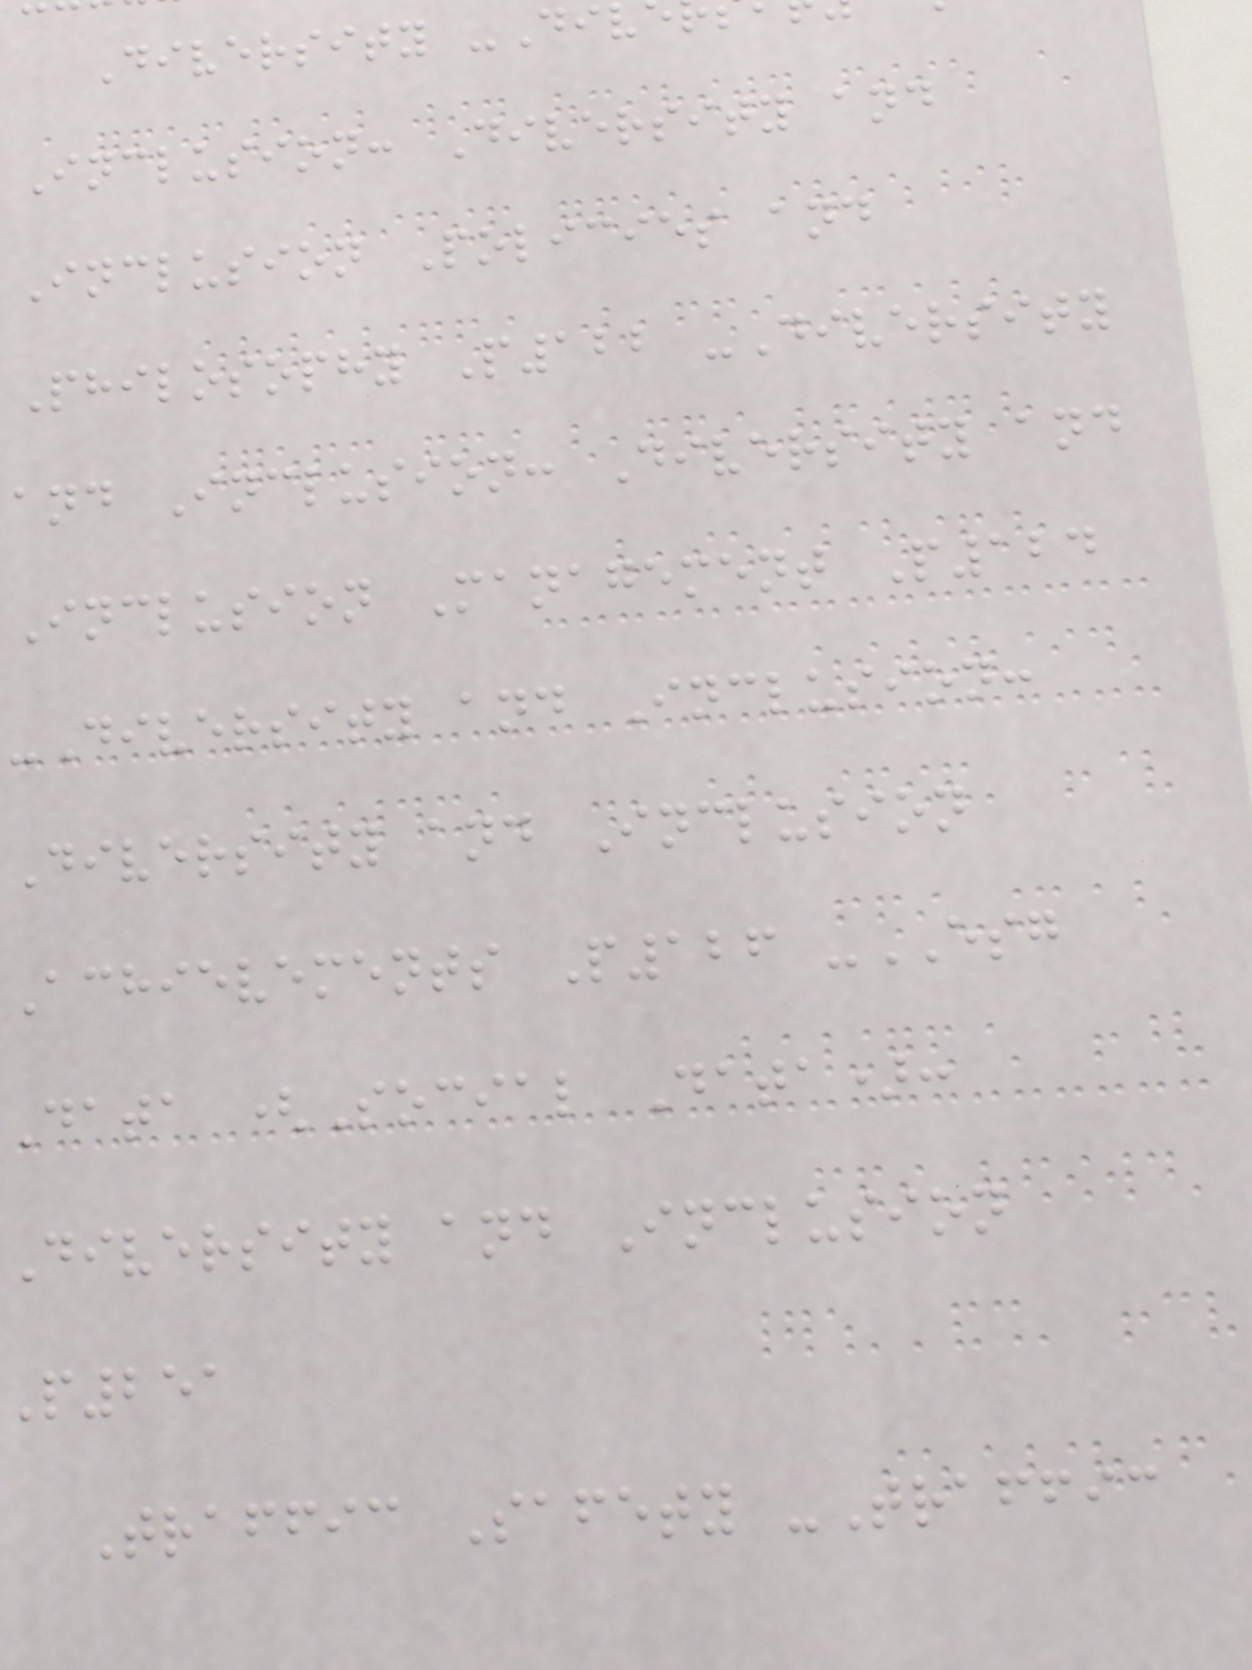Diversity -Di
Inclusion: Diversity and
Inclusion Policies and
Philosophy P122 -Diversity
and Inclusion: Diversity and
Inclusion Management P124
-Diversity and Inclusion:
Diversity and Inclusion
Achievements P126 -ESG
Data (Social Data):
Diversity and Inclusion
P251
Traffic Safety -Traffic
